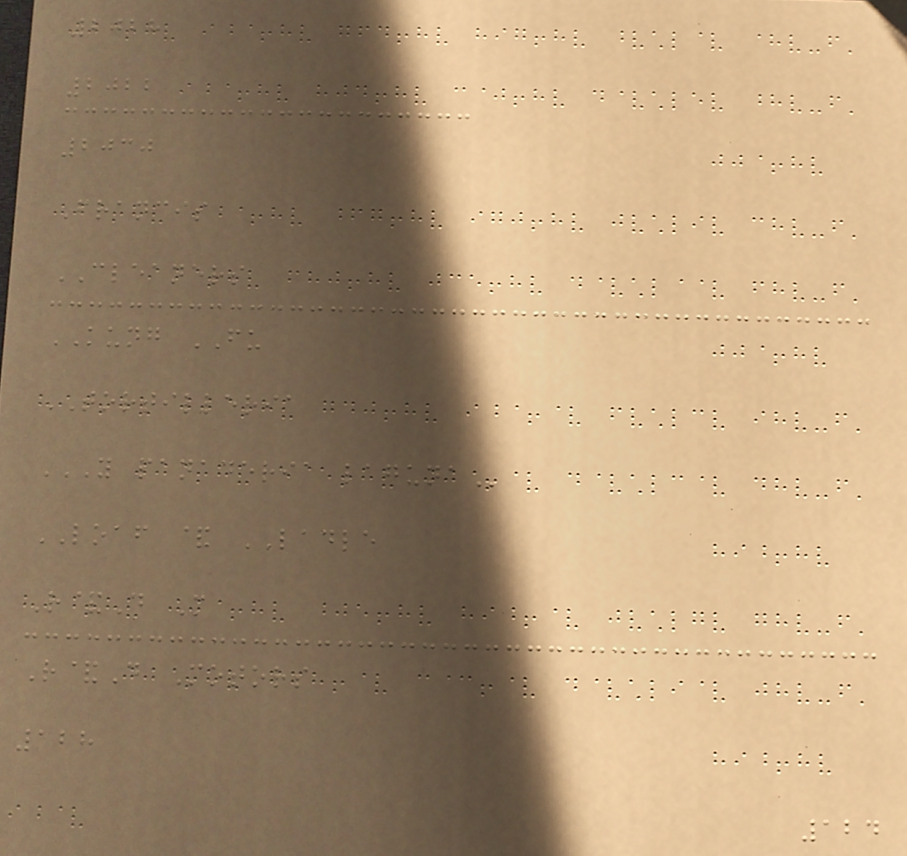2028
2022
2030
Francis
CLEANERS
KUNG FU
TORTILLERIA
Y PANADERIA LAGUNA
LOAF & LADLE
R&D M
R&D Motors
128
124
